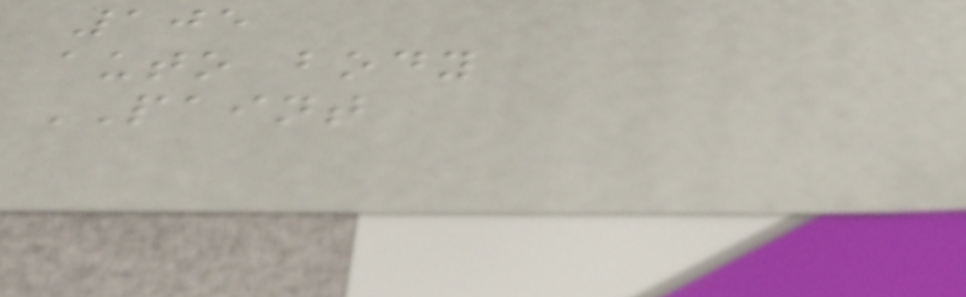105
auto body
PAINT
